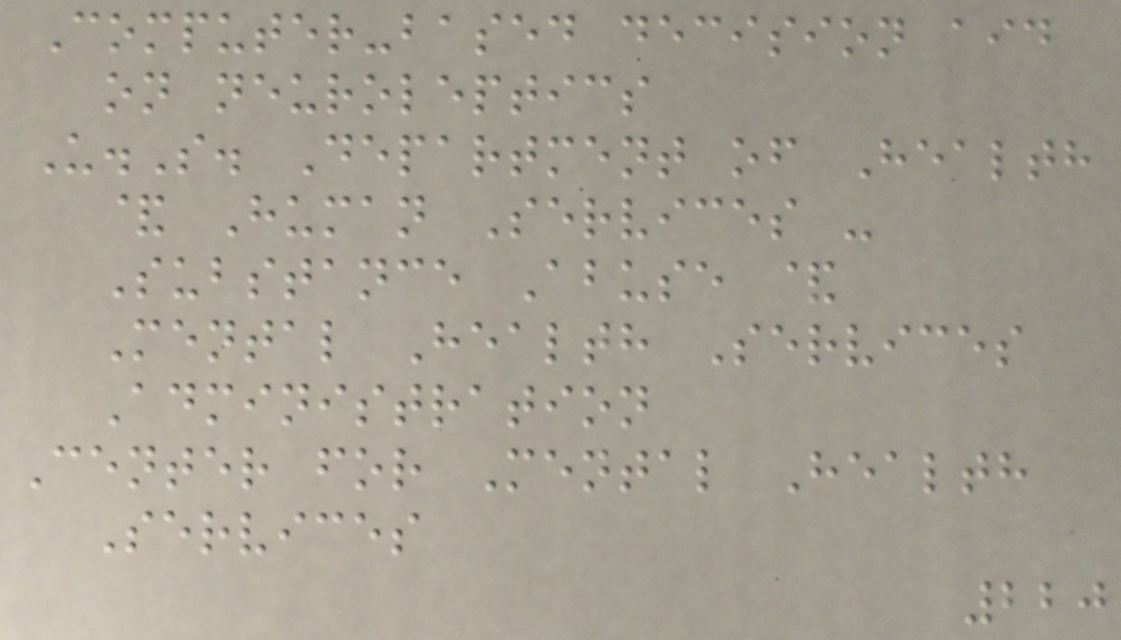Computer-based decision aid
on neuroleptics
U.S. Department of Health
& Human Services -
Substance Abuse &
Mental Health Services
Administration
Center for Mental Health
Services
220
